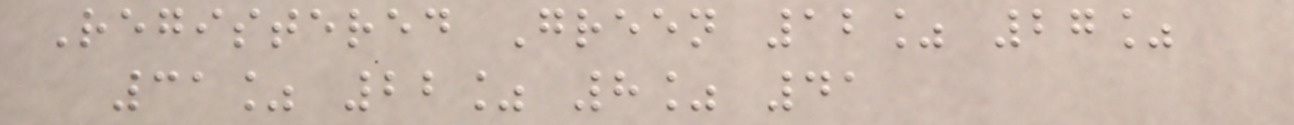Registered Green 12% 27%
31% 22% 8% 41
